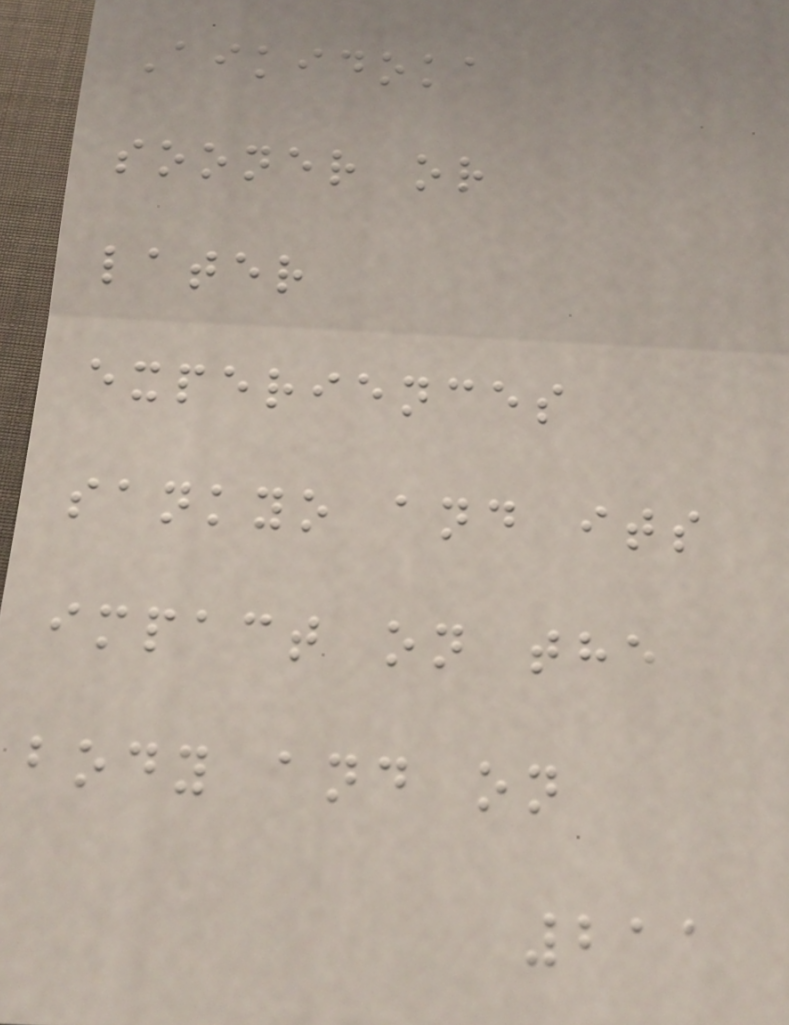Aikidoka
sooner or
later
experiences
sankyo and its
impact on the
body and on
211
